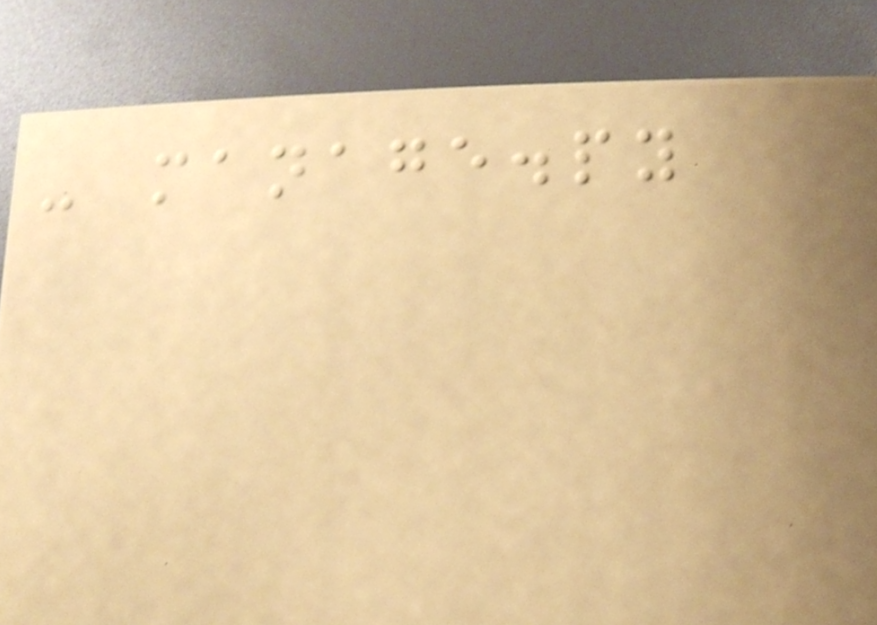- manage.py
